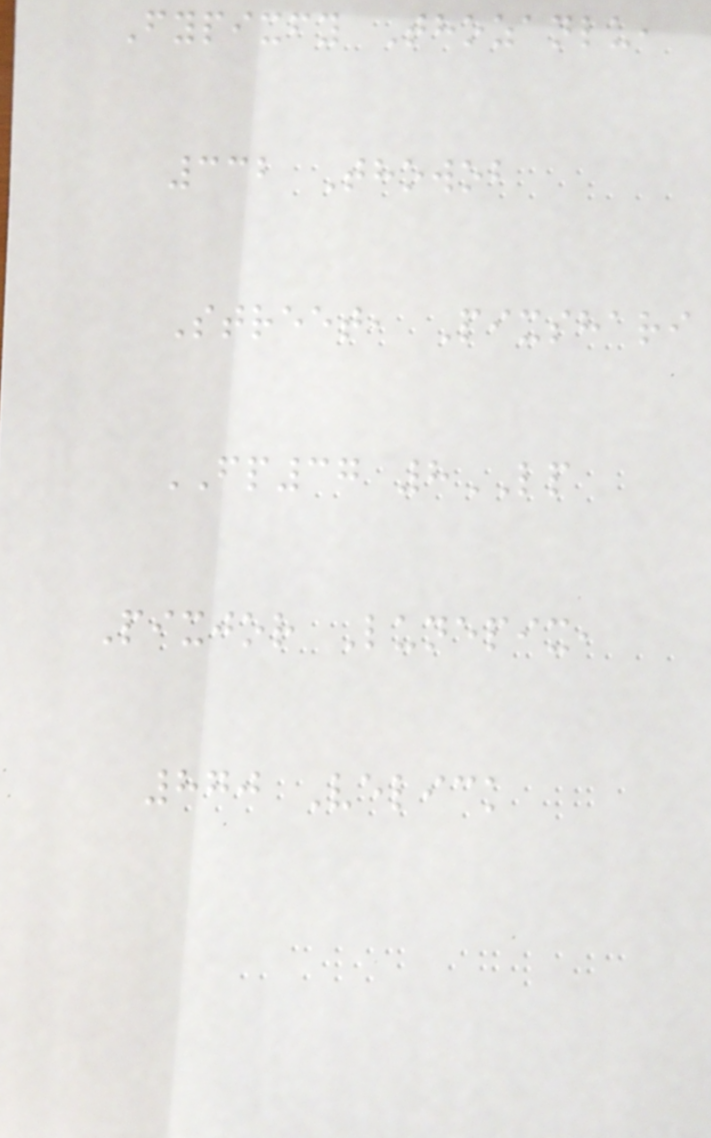Fypixfy Thozanlu,
332 Thowob
Street, Pixshari
FP37 8LP
Pixjor Lunepix,
870 Velick
